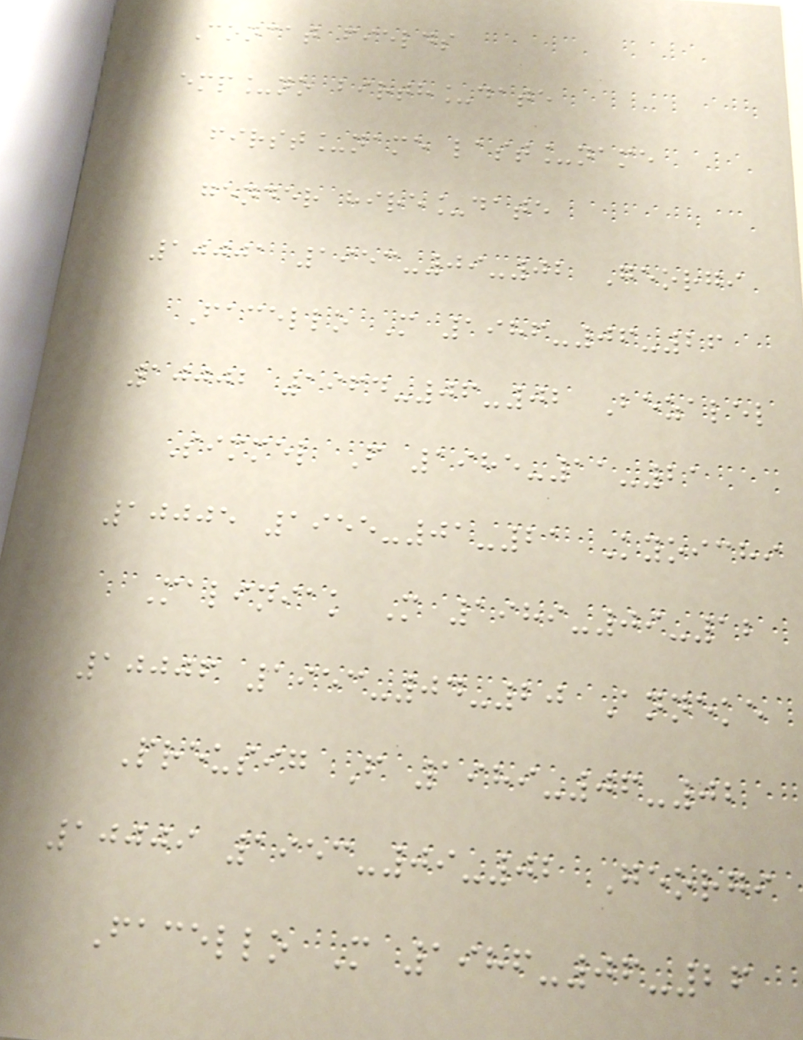Concat fields
emp_no birth_date
first_name last_name
gender hire_date
10001 1953-09-02 Georgi
Facello M 1986-06-26
10002 1964-06-02 Bezalel
Simmel F 1985-11-21
10005 1955-01-21 Kyoichi
Maliniak M 1989-09-12
10006 1953-04-20 Anneke
Preusig F 1989-06-02
10009 1953-09-02 Georgi
Facello M 1986-06-26
